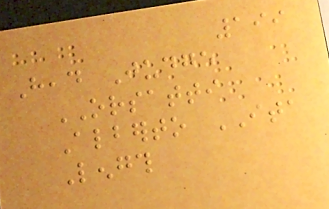199
Head Judge
ORSATTI
Alberto ITA
Length
